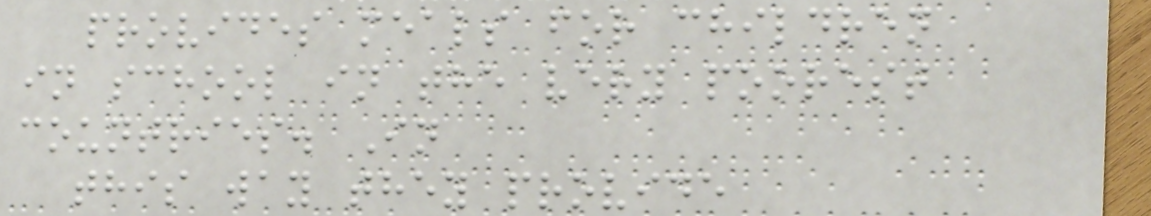provides meals for children
in school in the very poorest
countries. In
this way they provide
